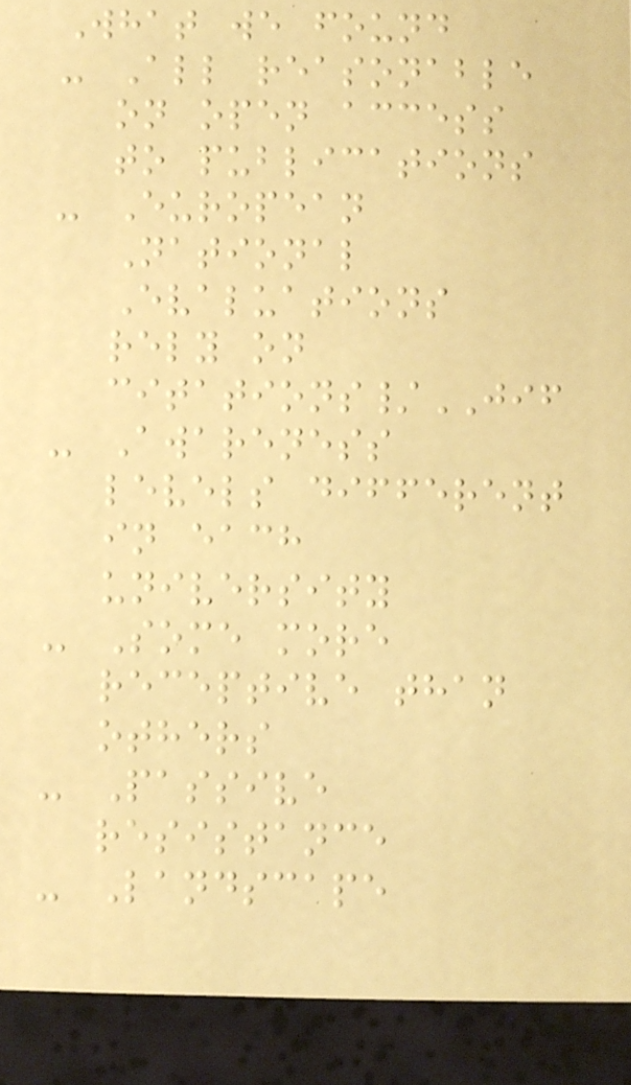What we found
- All reasonable
on open access
to publications
- European
National
Evaluations
rely on
citations/JIF
- Awareness
levels different
in each
university
- Some more
receptive than
others
- Passive
resistance
- Landscape
